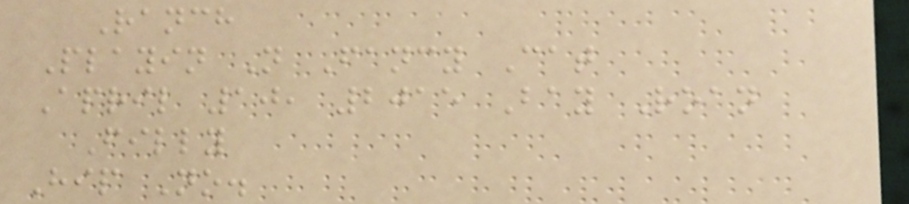Ranch
Playin N Fancy Cat
April 10, 2015 Bay Roan
Filly
Hip No.
